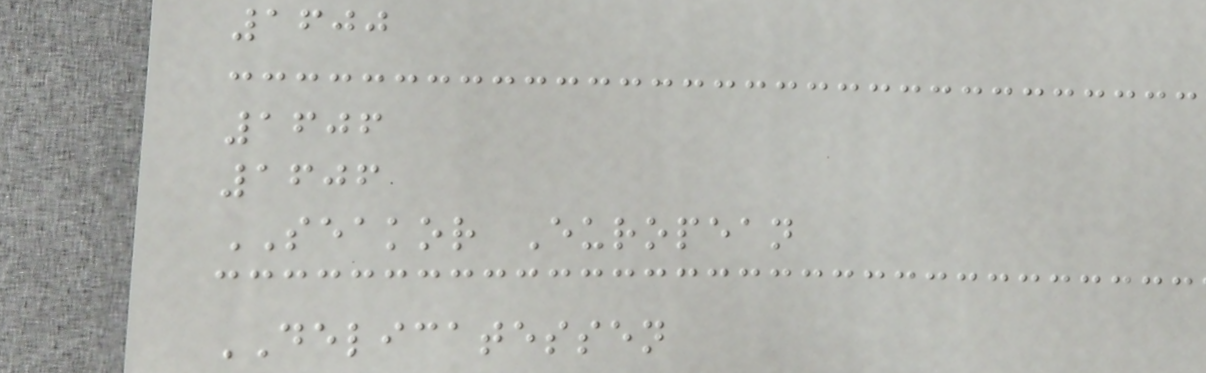1600
1606
1606
SEAKOR European
DELICATESSEN
